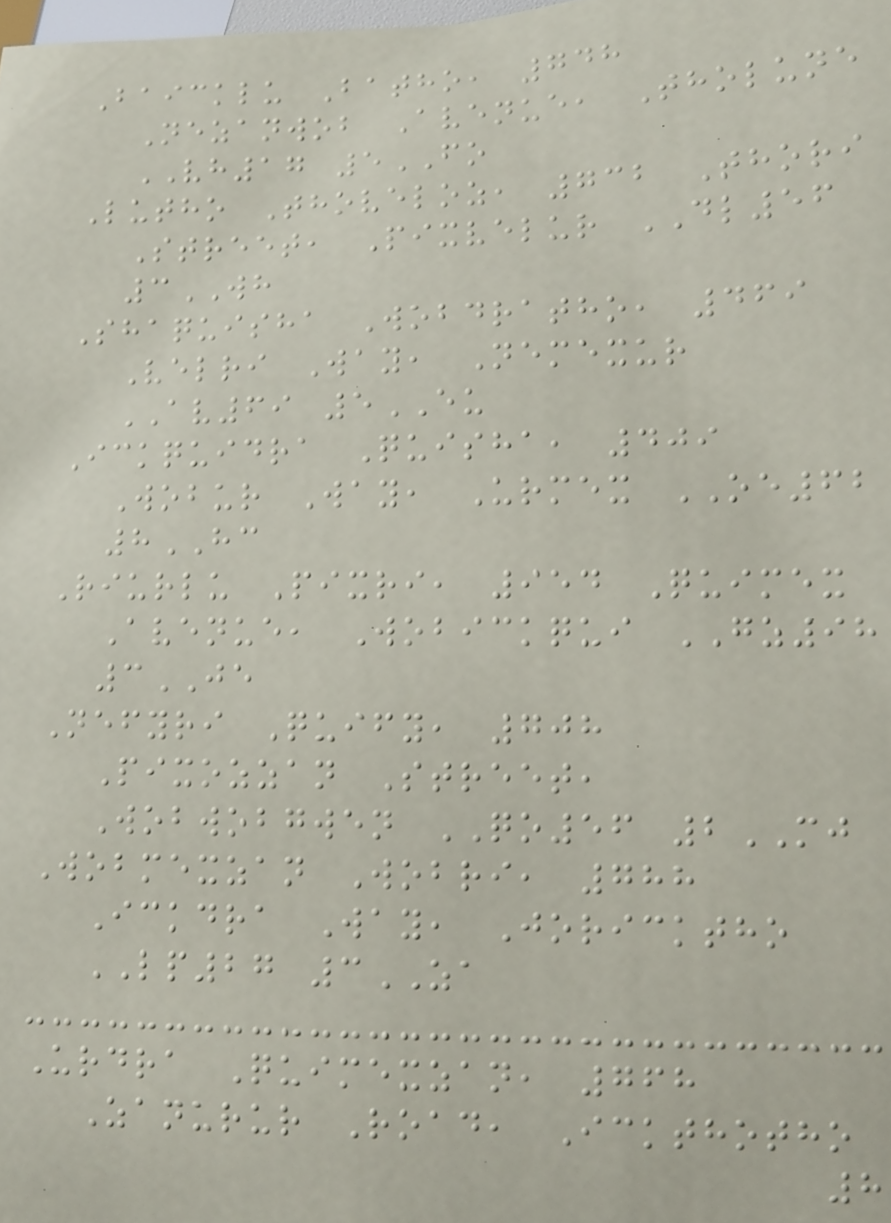Baicklu Batho, 748
Nezanwob Avenue, Tholune
VH17 5FO
Lutho Thoveloz, 732 Thori
Street, Pixvelur DL56
3WH
Shaquisha Wobdratho, 469
Velri Way, Nemexur
AV69 5EU
Ickquidra Quisha, 409
Wobur Way, Urmex OE62
8HC
Riurlu Pixri, 954 Quimex
Avenue, Wobickqui GZ98
3JE
Nefyri Quify, 708
Pixozzan Street,
Wobwobgwen QO56 2MJ
Wobmexzan Wobri, 788
Ickdra Way, Joricktho
LP27 3ZA
Urdra Quimexzan, 768
Zanurur Road, Ickthotho
8
